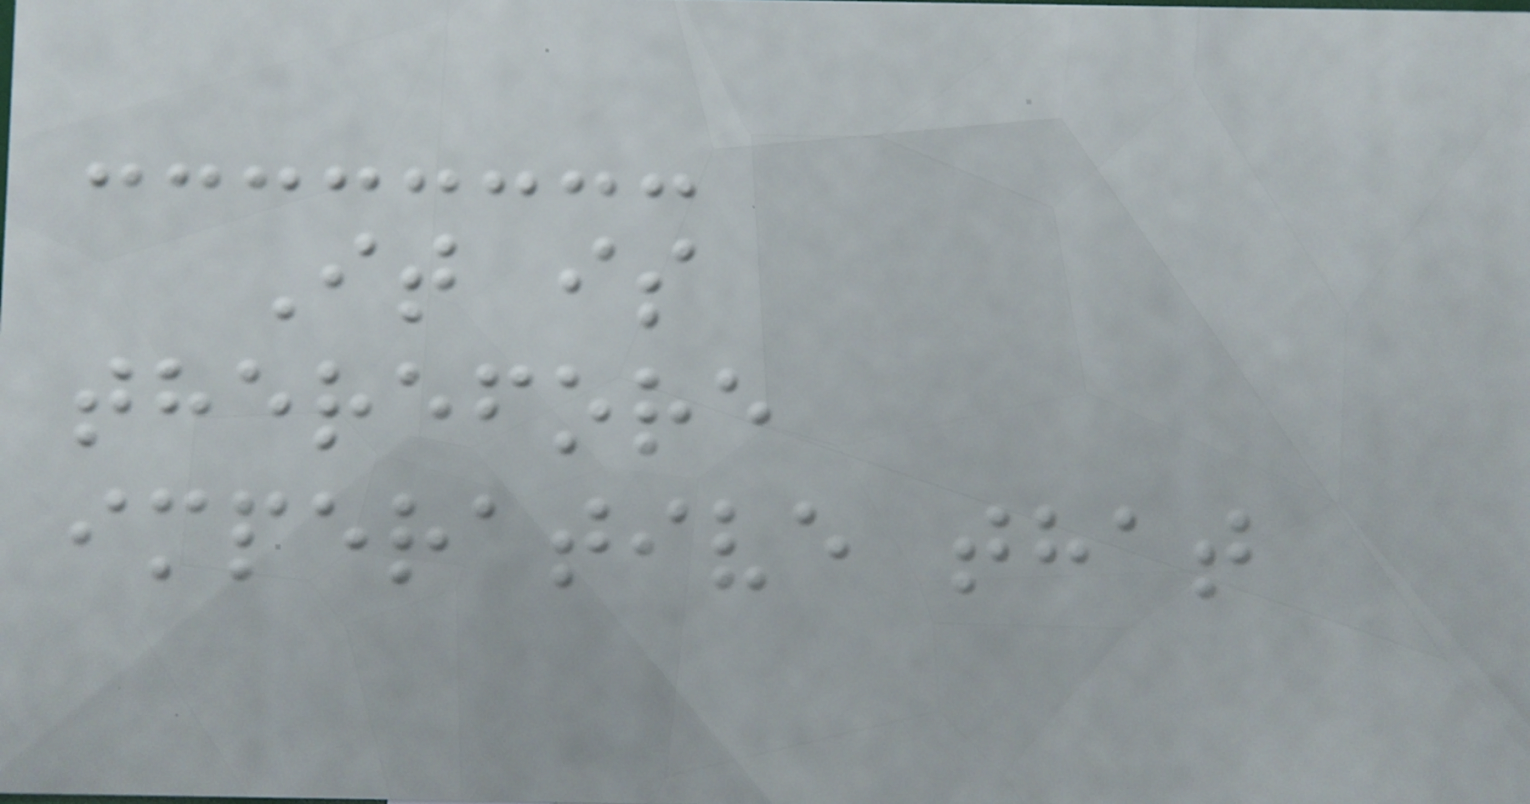It is
therefore
imperative that
